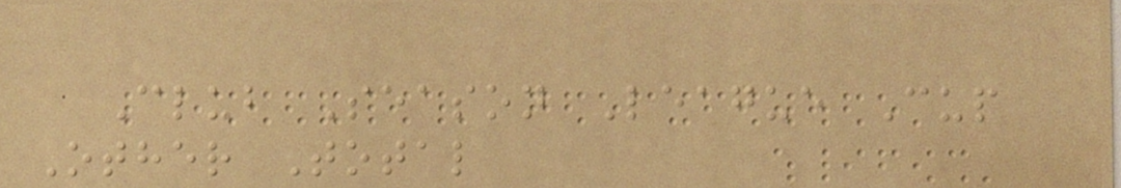Club Season League Cup
Other Total
